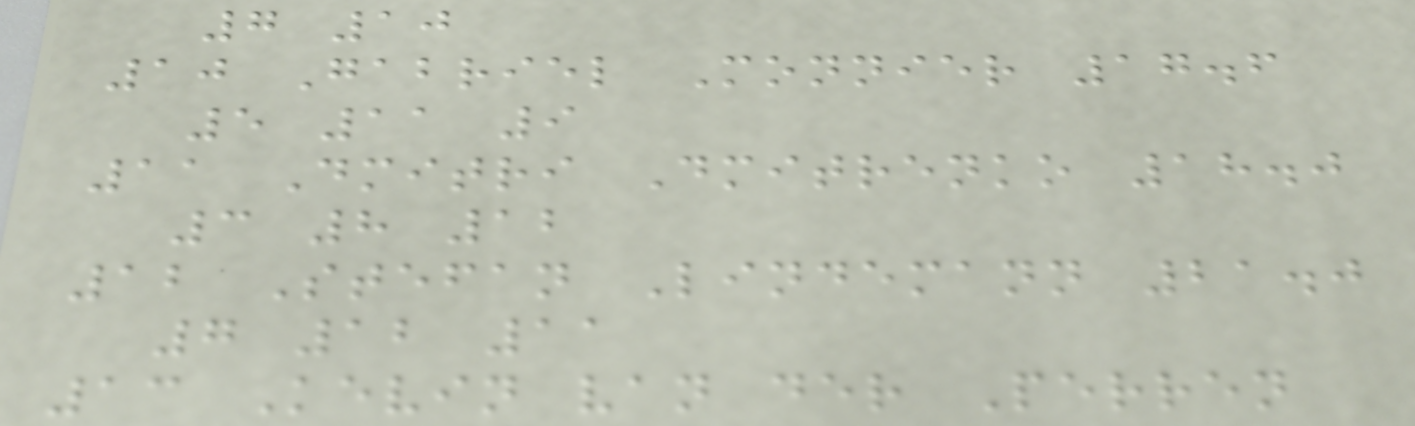7 10
10 Gabriel Monnier 17.6
5 11 9
11 Dmitri Dmitrenko 18.0
3 8 12
12 Stefan Lindemann 21.0
7 12 11
13 Kevin van der Perren
